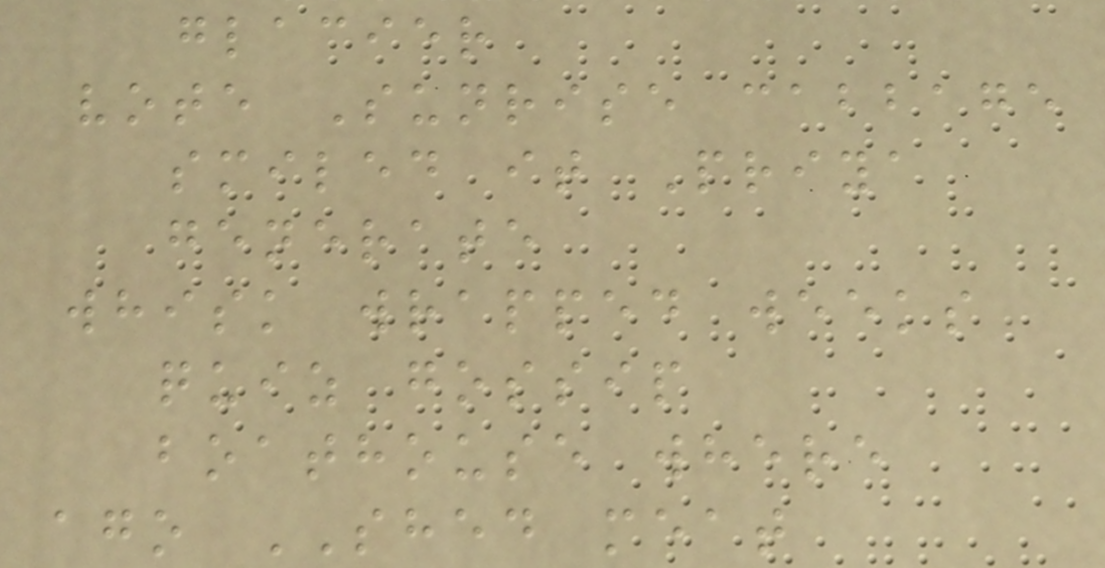glacier
vote Sunrise cabbage
smiled it Priya
generate
whisk wrapped weeks
quiz gossip
boathouse where
ago SHED meat
